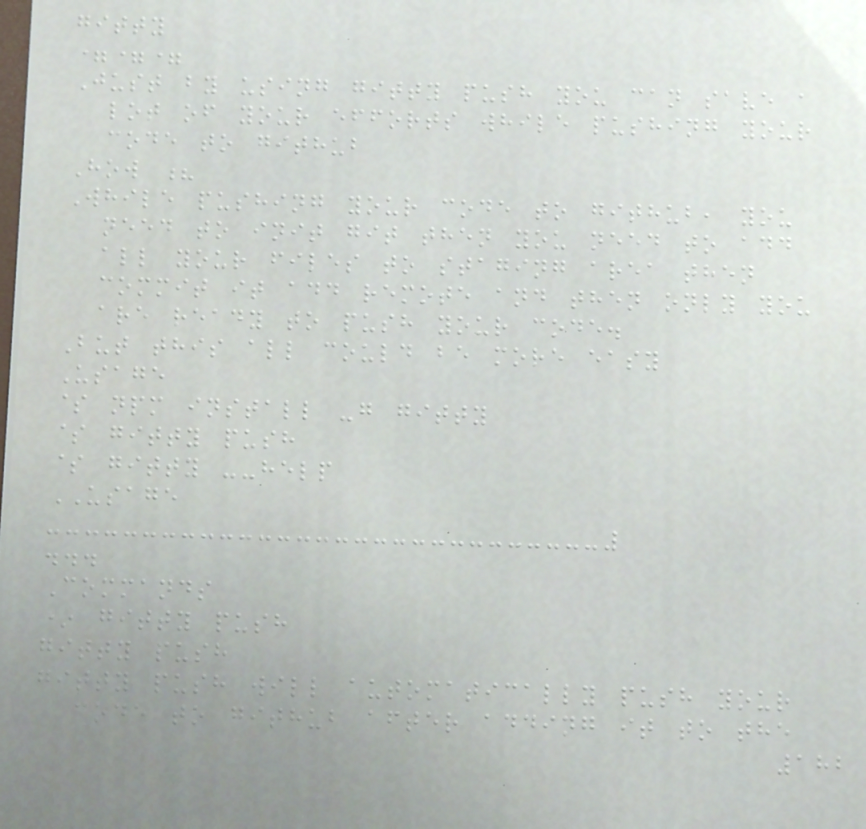gitty
===
Just by using gitty push you can save a
lot of your efforts while pushing your
code to github
How ?
While pushing your code to github, you
need to init git then you need to add
all your files to staging area then
commit it add remote and then only you
are ready to push your code.
But this all could be more easy
Usage
$ npm install -g gitty
$ gitty push
$ gitty --help
USAGE
...
Commands
* gitty push
gitty push
gitty push will automatically push your
code to github after adding it to the
182
